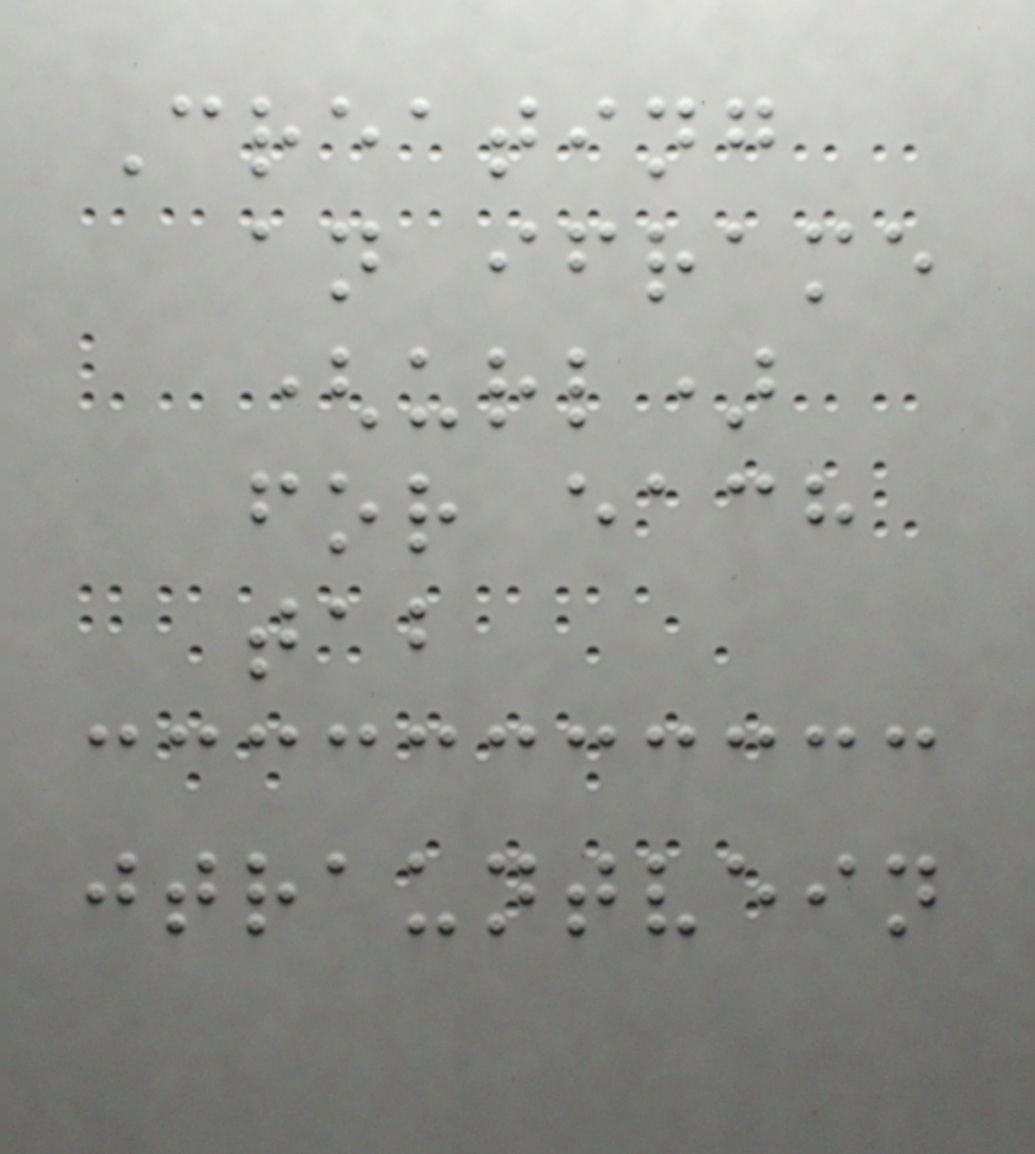Creating
an iframe
(url)
for each
tab
jtrauntvein
